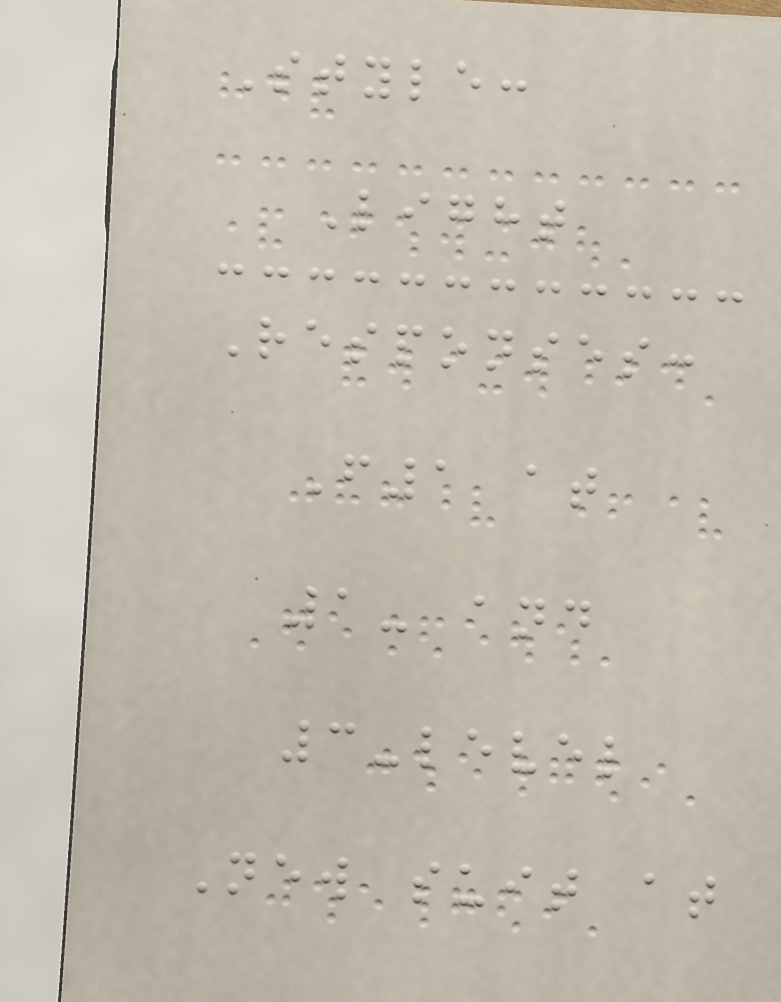Style:
Light
Responses:
F1 at
1- and
3-level
New suit at
